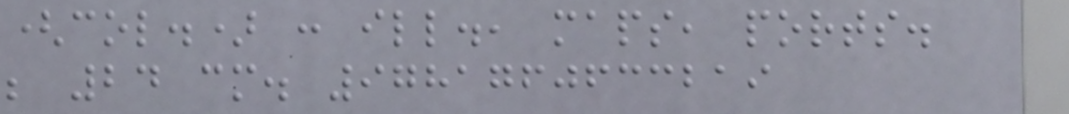(col.) : ill., maps, ports.
; 24 cm. 9781760633219
